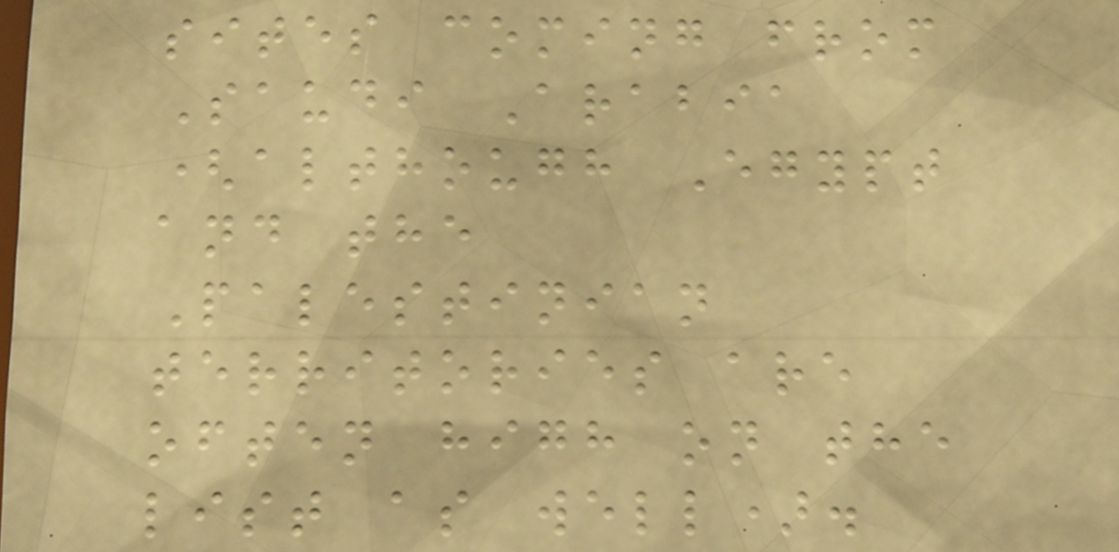sites coming from
Saudi Arabia
(although Egypt
and the
Palestinian
territories are
often high on the
list as well).
